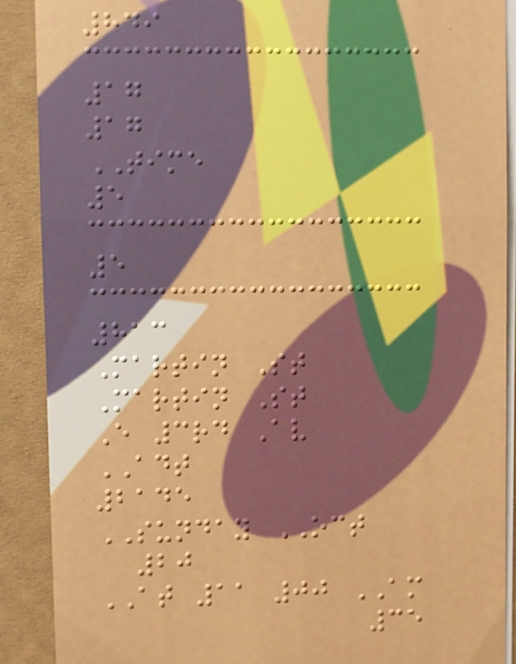849
17
17
TIME
5
5
813
Martin St
Martin St
E 3rd Av
ADT
2145
SUNDAY OCT
20
AT 11 00 AM
35
